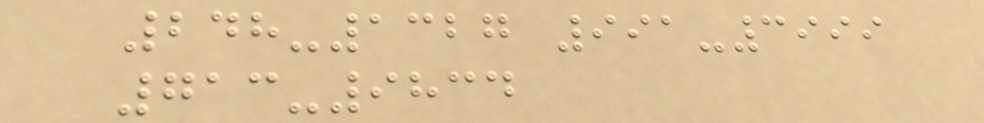248-1327 991-3999
713-9834
